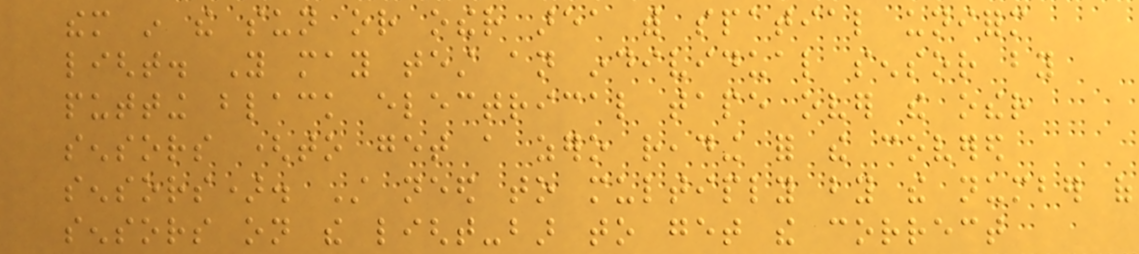them in the sun or other area with spatial uniform
light. You may test an individual sensor by
putting black electrical tape over the other
sensors (to get a zero reading for the covered
sensors). Still need to multiply by the number of
sensors on the light-bar to get the correct
